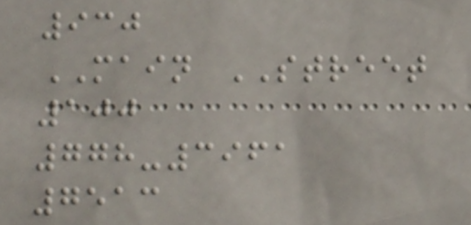930
MAIN STREET
100
778-3961
7513
